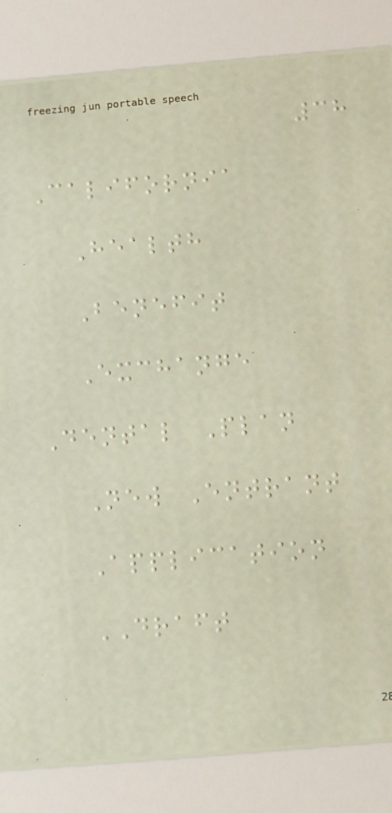38
California
Health
Benefit
Exchange
Dental Plan
New Entrant
Application
DRAFT
